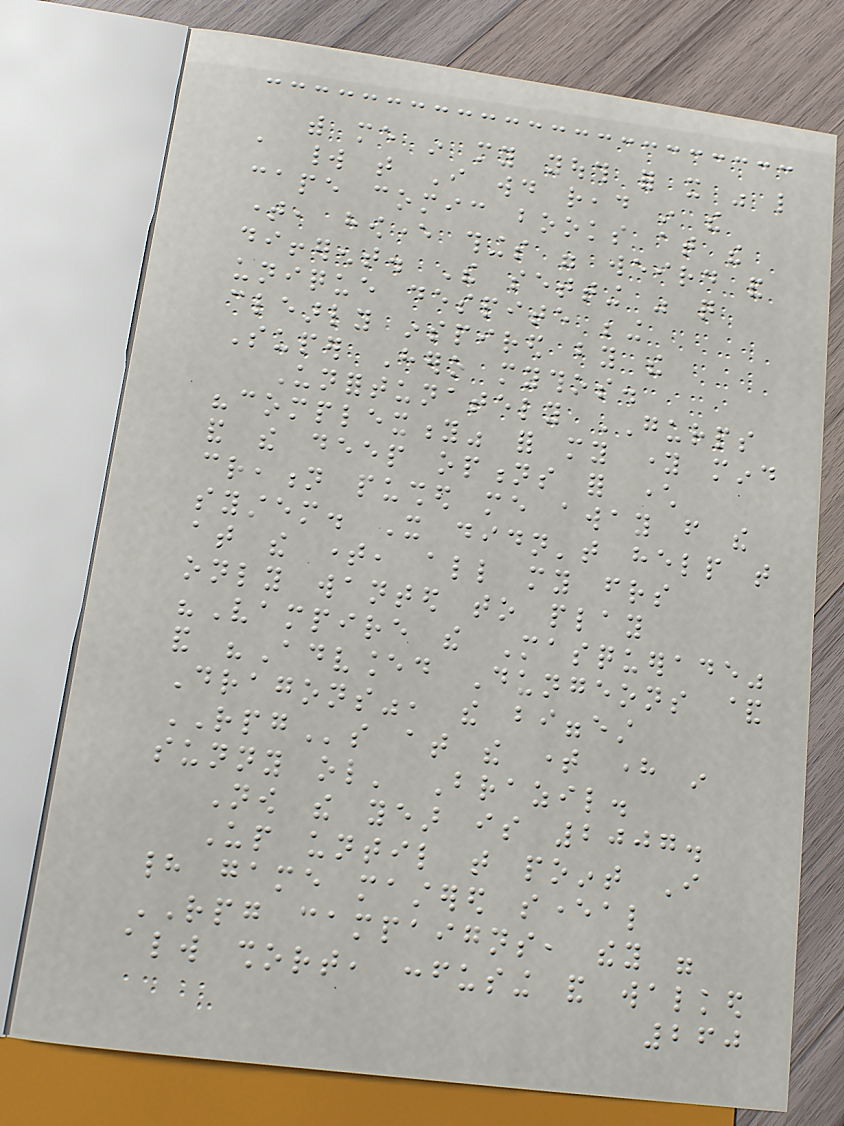with me in my youth for it was like
a world that I would read in the
cape comic books at the
time, however things were weird and
different. The setting was quite
unique despite being
clearly inspired by the
Super Hero mythos.
Unfortunately GURPS
"complexity" for my young mind
and the deep options for character
creation pushed me away from the
system. It didn't help that
at the time, all my friends
only wanted to play
"Vampire the Masquerade"
and "Advanced Dungeons &
Dragons", the biggest
RPGs at the time here in
sunny ol' Brazil.
Now the year is 2007.
Up until that point I
had game mastered several
RPG campaigns, they were
always short, confusing and walked
260
